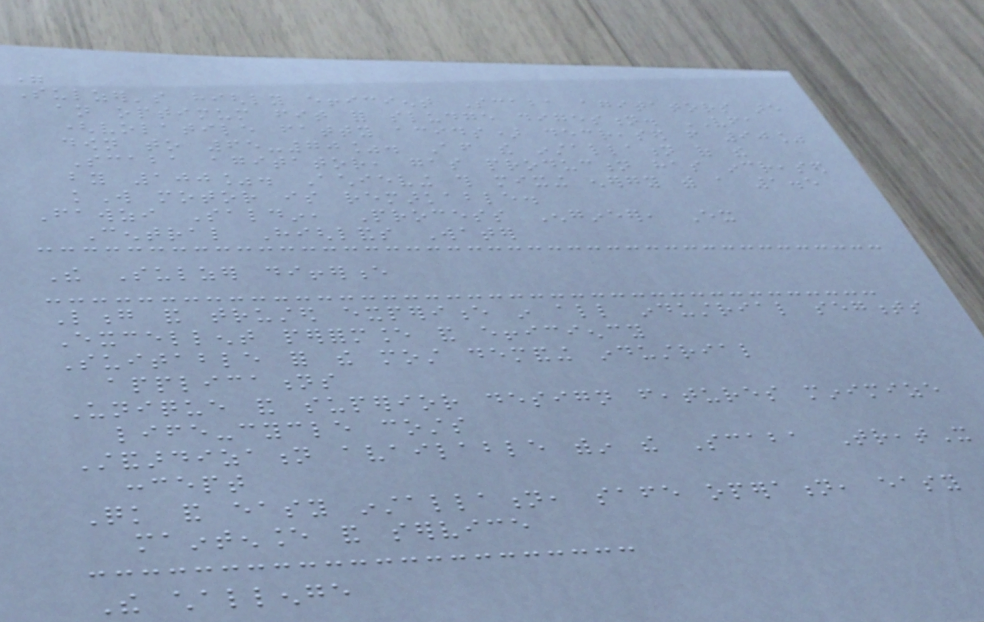"
Sulzer's highly efficient Scaba agitators are
an optimum fit for sludge digestion. VFA
(volatile fatty acids) decreased from 90%
down to 65-70%. After the installation of the
Scaba agitator, gas production has increased
by 100%. Achieving this mixing energy with a 1.5
kW motor is remarkable.
Fawzi Saldin, Process Engineer, Ex
Central Highlands Water
The Sulzer difference
Long and trusted experience in all industrial segments
Excellent performance and efficiency
Suitable for the most demanding industrial
applications
Unique and superior design features minimize
life-cycle costs
Standardization available within the Scaba TreatX
concept
Quick and easy installation, safe operation, easy
maintenance and service
The challenge
